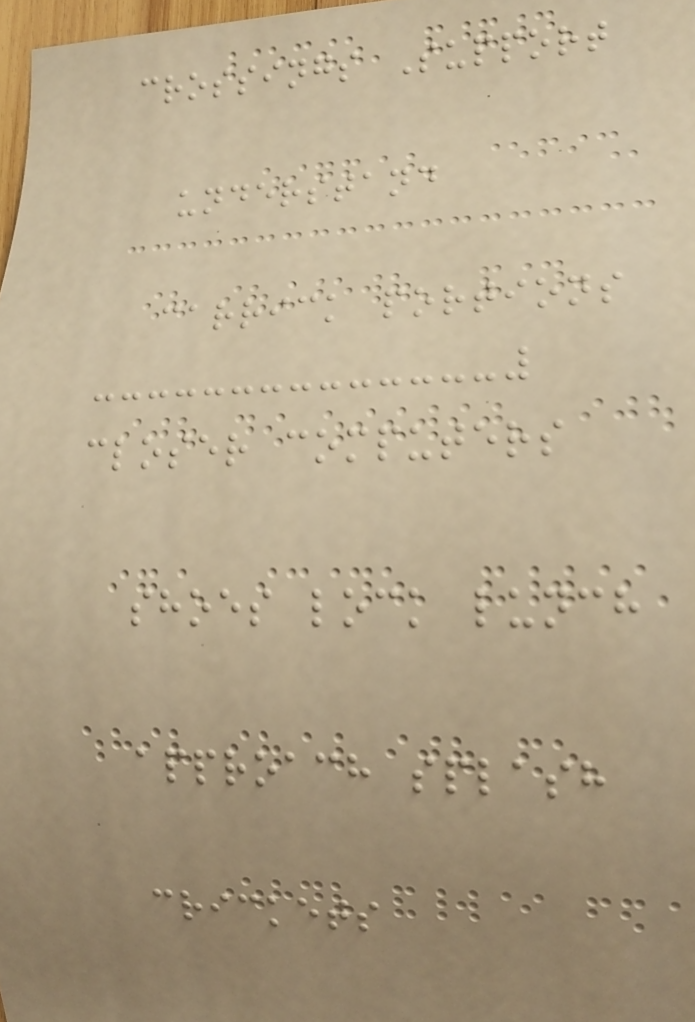crossings Support
understand
carrick portions
closer computers
shoes lock lunch
approach splash
crickets
